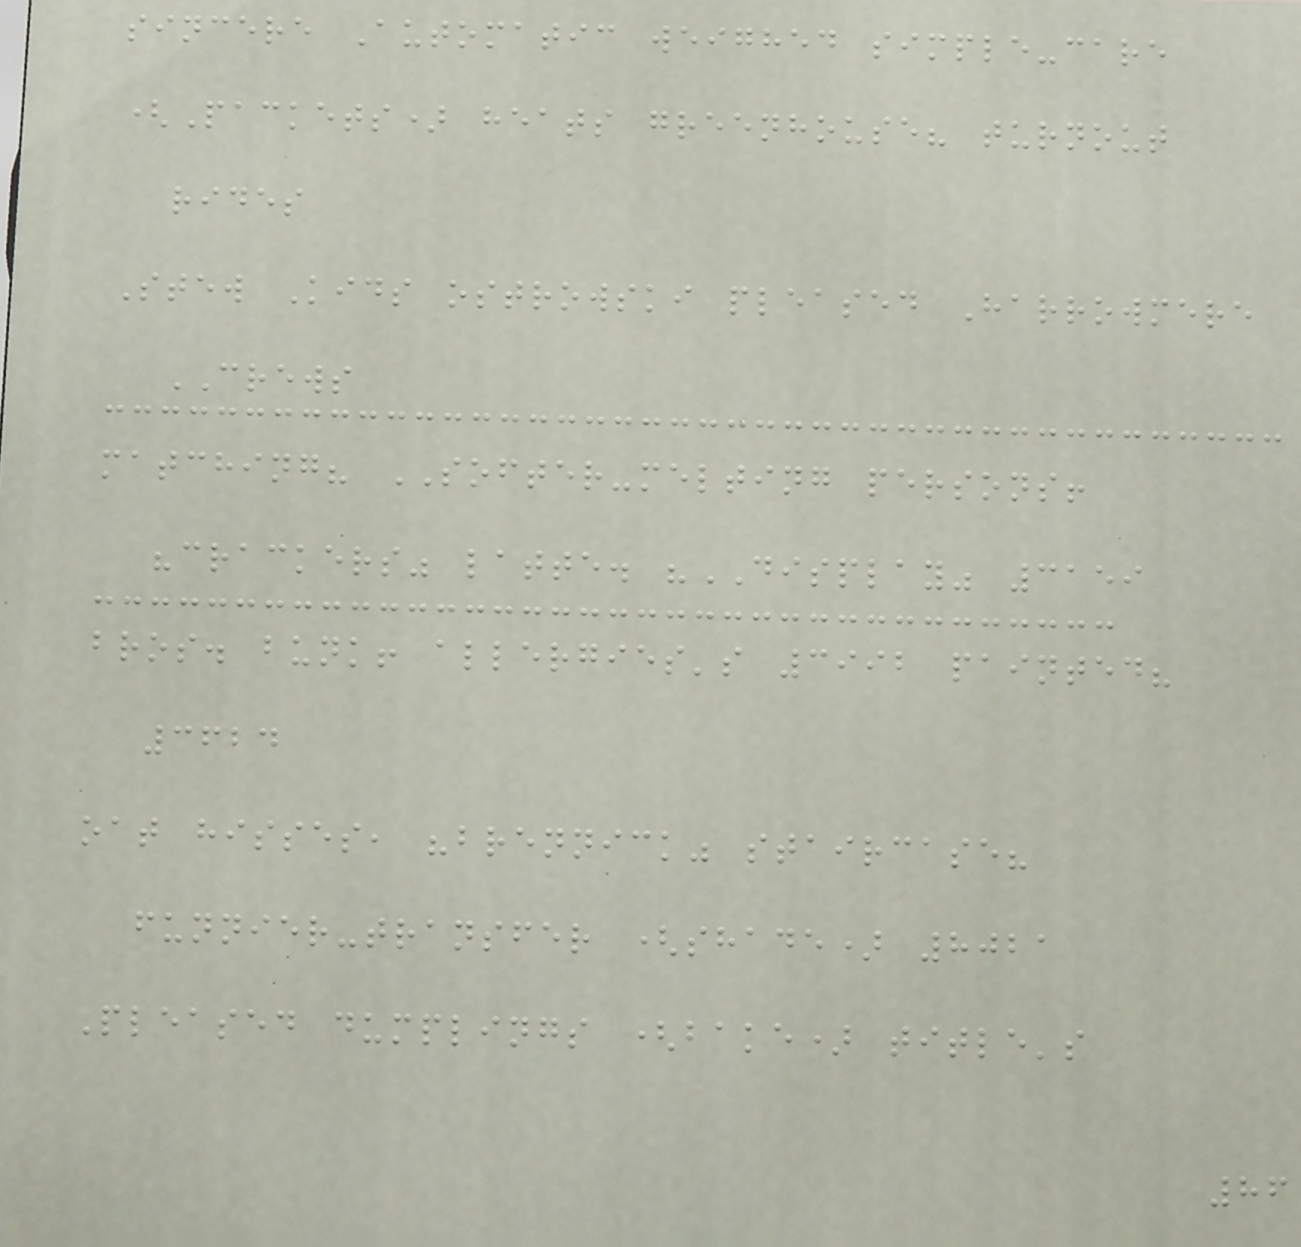sincere Automatic weighed simple-care
(Packets) heats greenhouse? turnout
rides
Stew Kids ostrowski pleased Harrowmere
CREWS
matching? SOFTER-melting persons!
"crackers" latte. "DISPLAY" 3159
bros. bunk! allergies's 3992 painted?
3624
oat hisses, "brennick" staircase?
funnier-transfer (shade) 8021
Pleased dumplings (bake) title's
86
